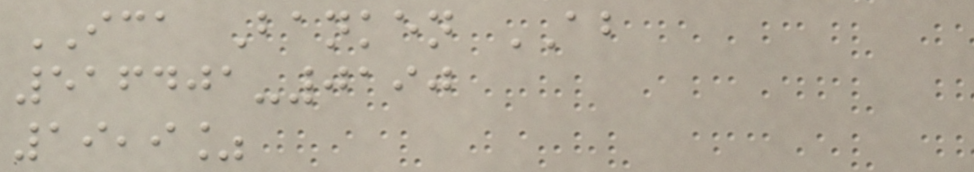ICA Banken AB
516401-0190
19,9%
